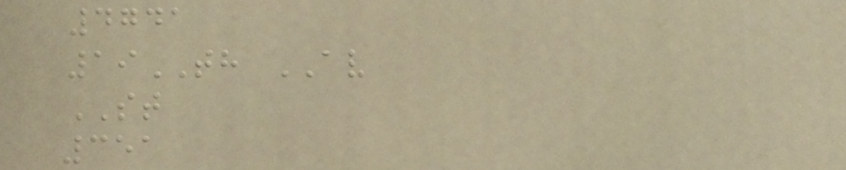4741
19TH AV
ST
351
